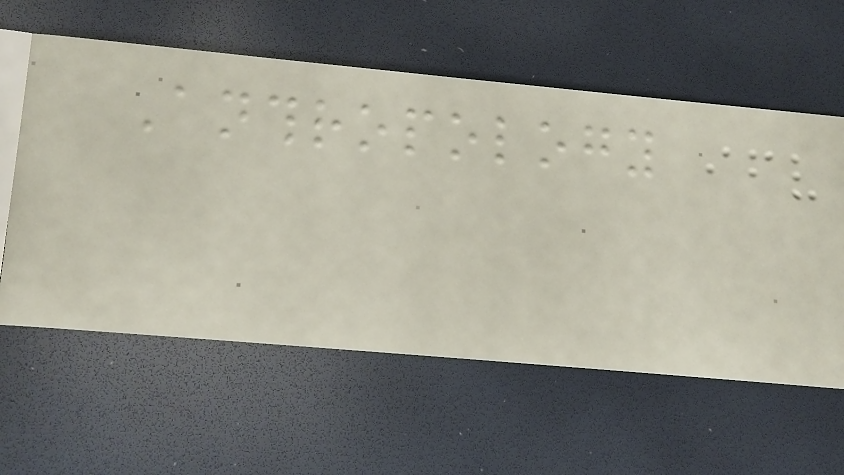Anthropology
